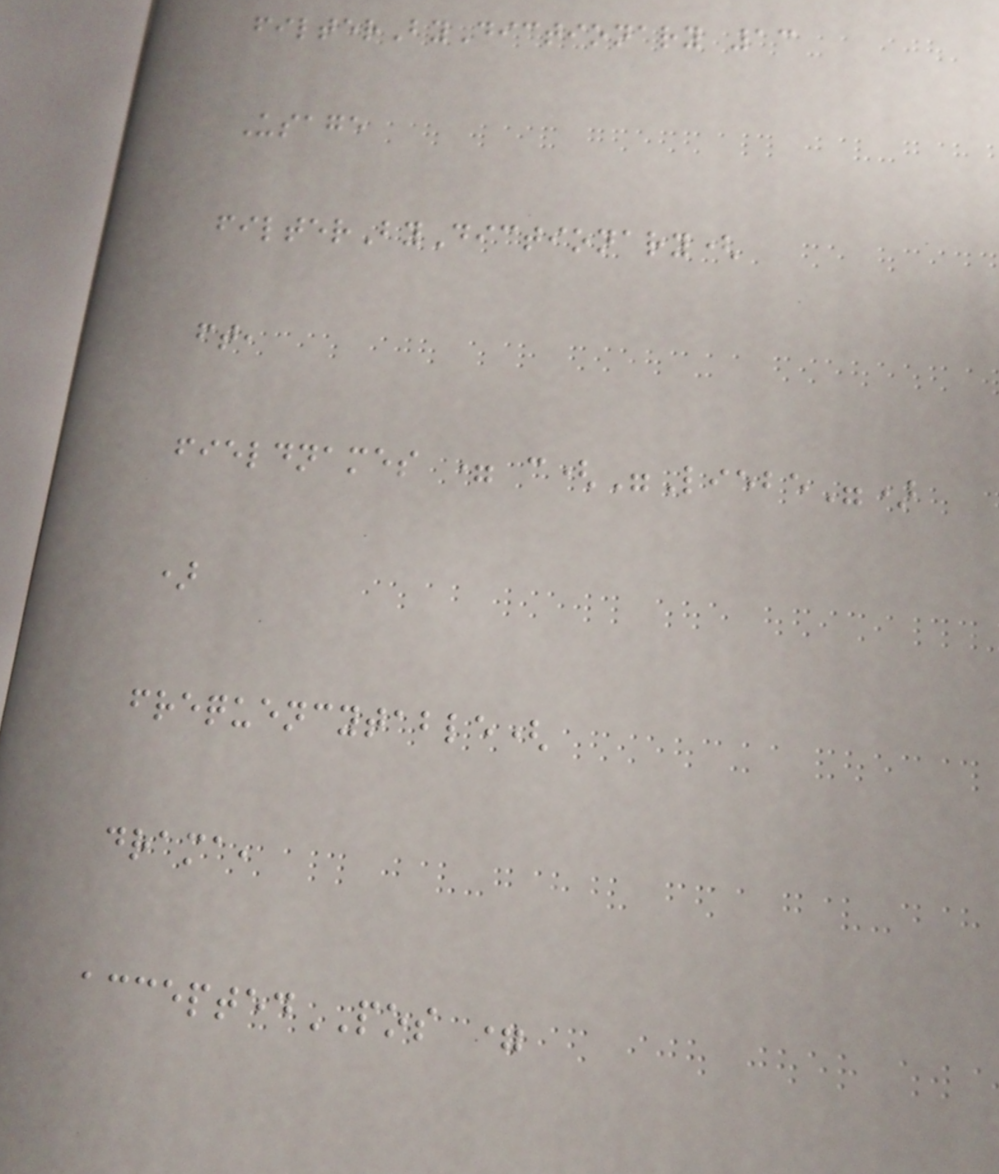filterByDictionary 13
Usage
filterByDictionary(
ft,
fieldnames = c("Liebe")
)
frequencytable(
drama,
acceptedPOS =
